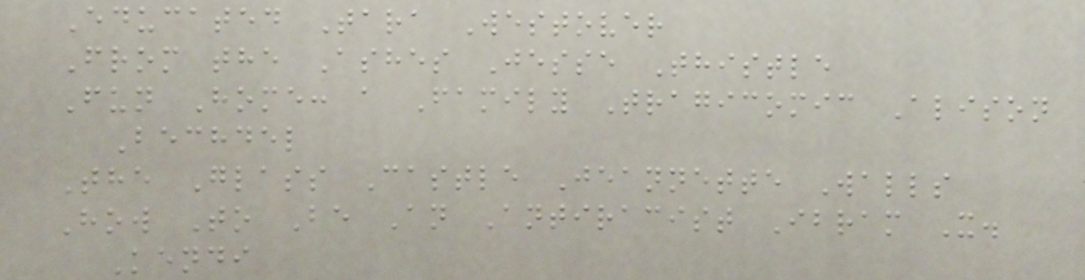Educated Tara Westover
From the Ashes Jesse Thistle
Fun Home: a Family Tragicomic Alison
Bechdel
The Glass Castle Jeannette Walls
How To Be An Antiracist Ibram X.
Kendi
